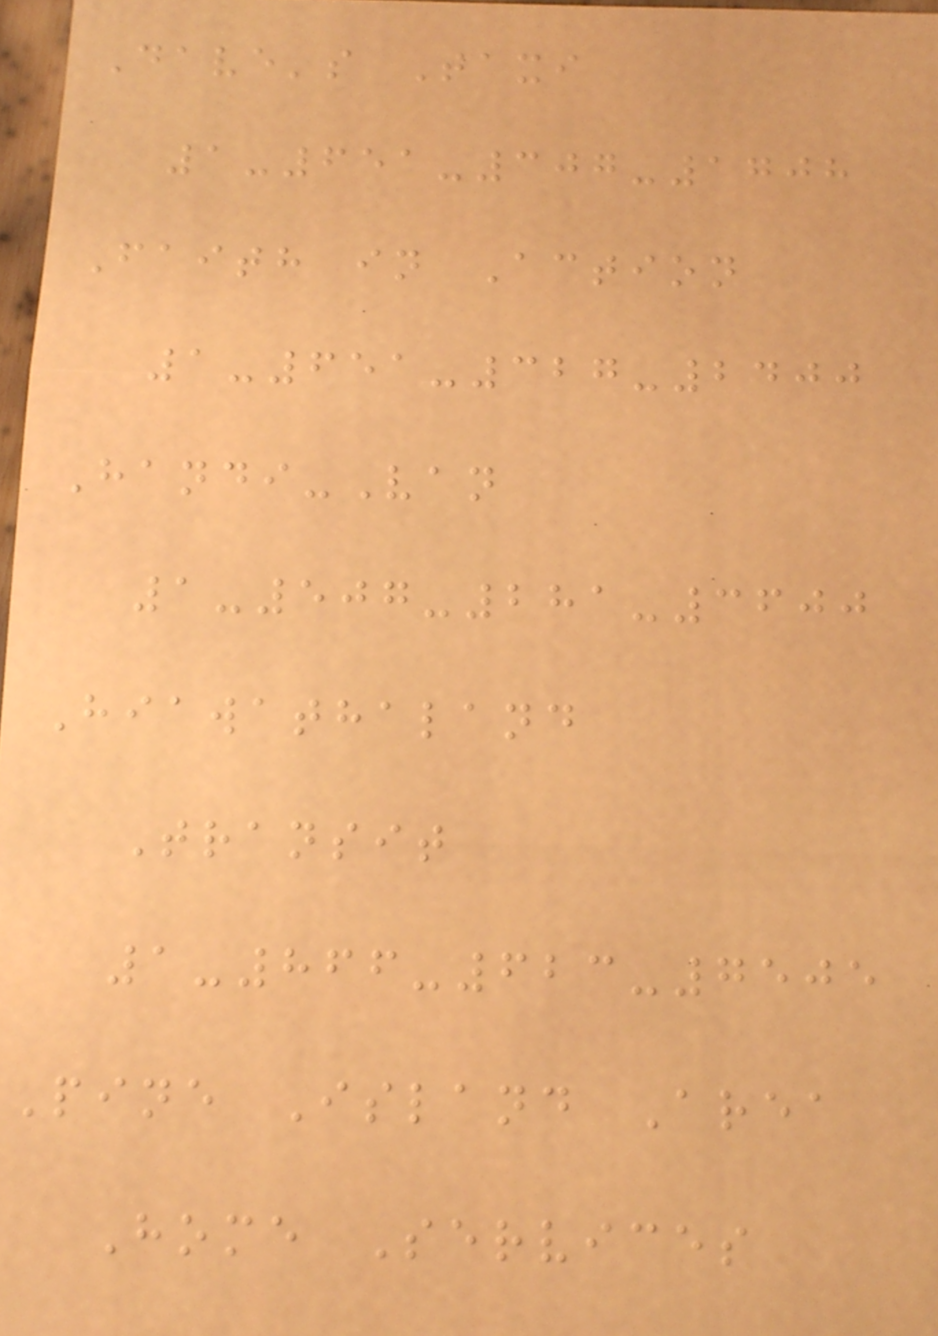Dave's Taxi
1-651-307-1708
Faith in Action
1-651-327-2400
Handi-Van
1-507-281-3600
Hiawathaland
Transit
1-866-623-7505
Pine Island Area
Home Services
